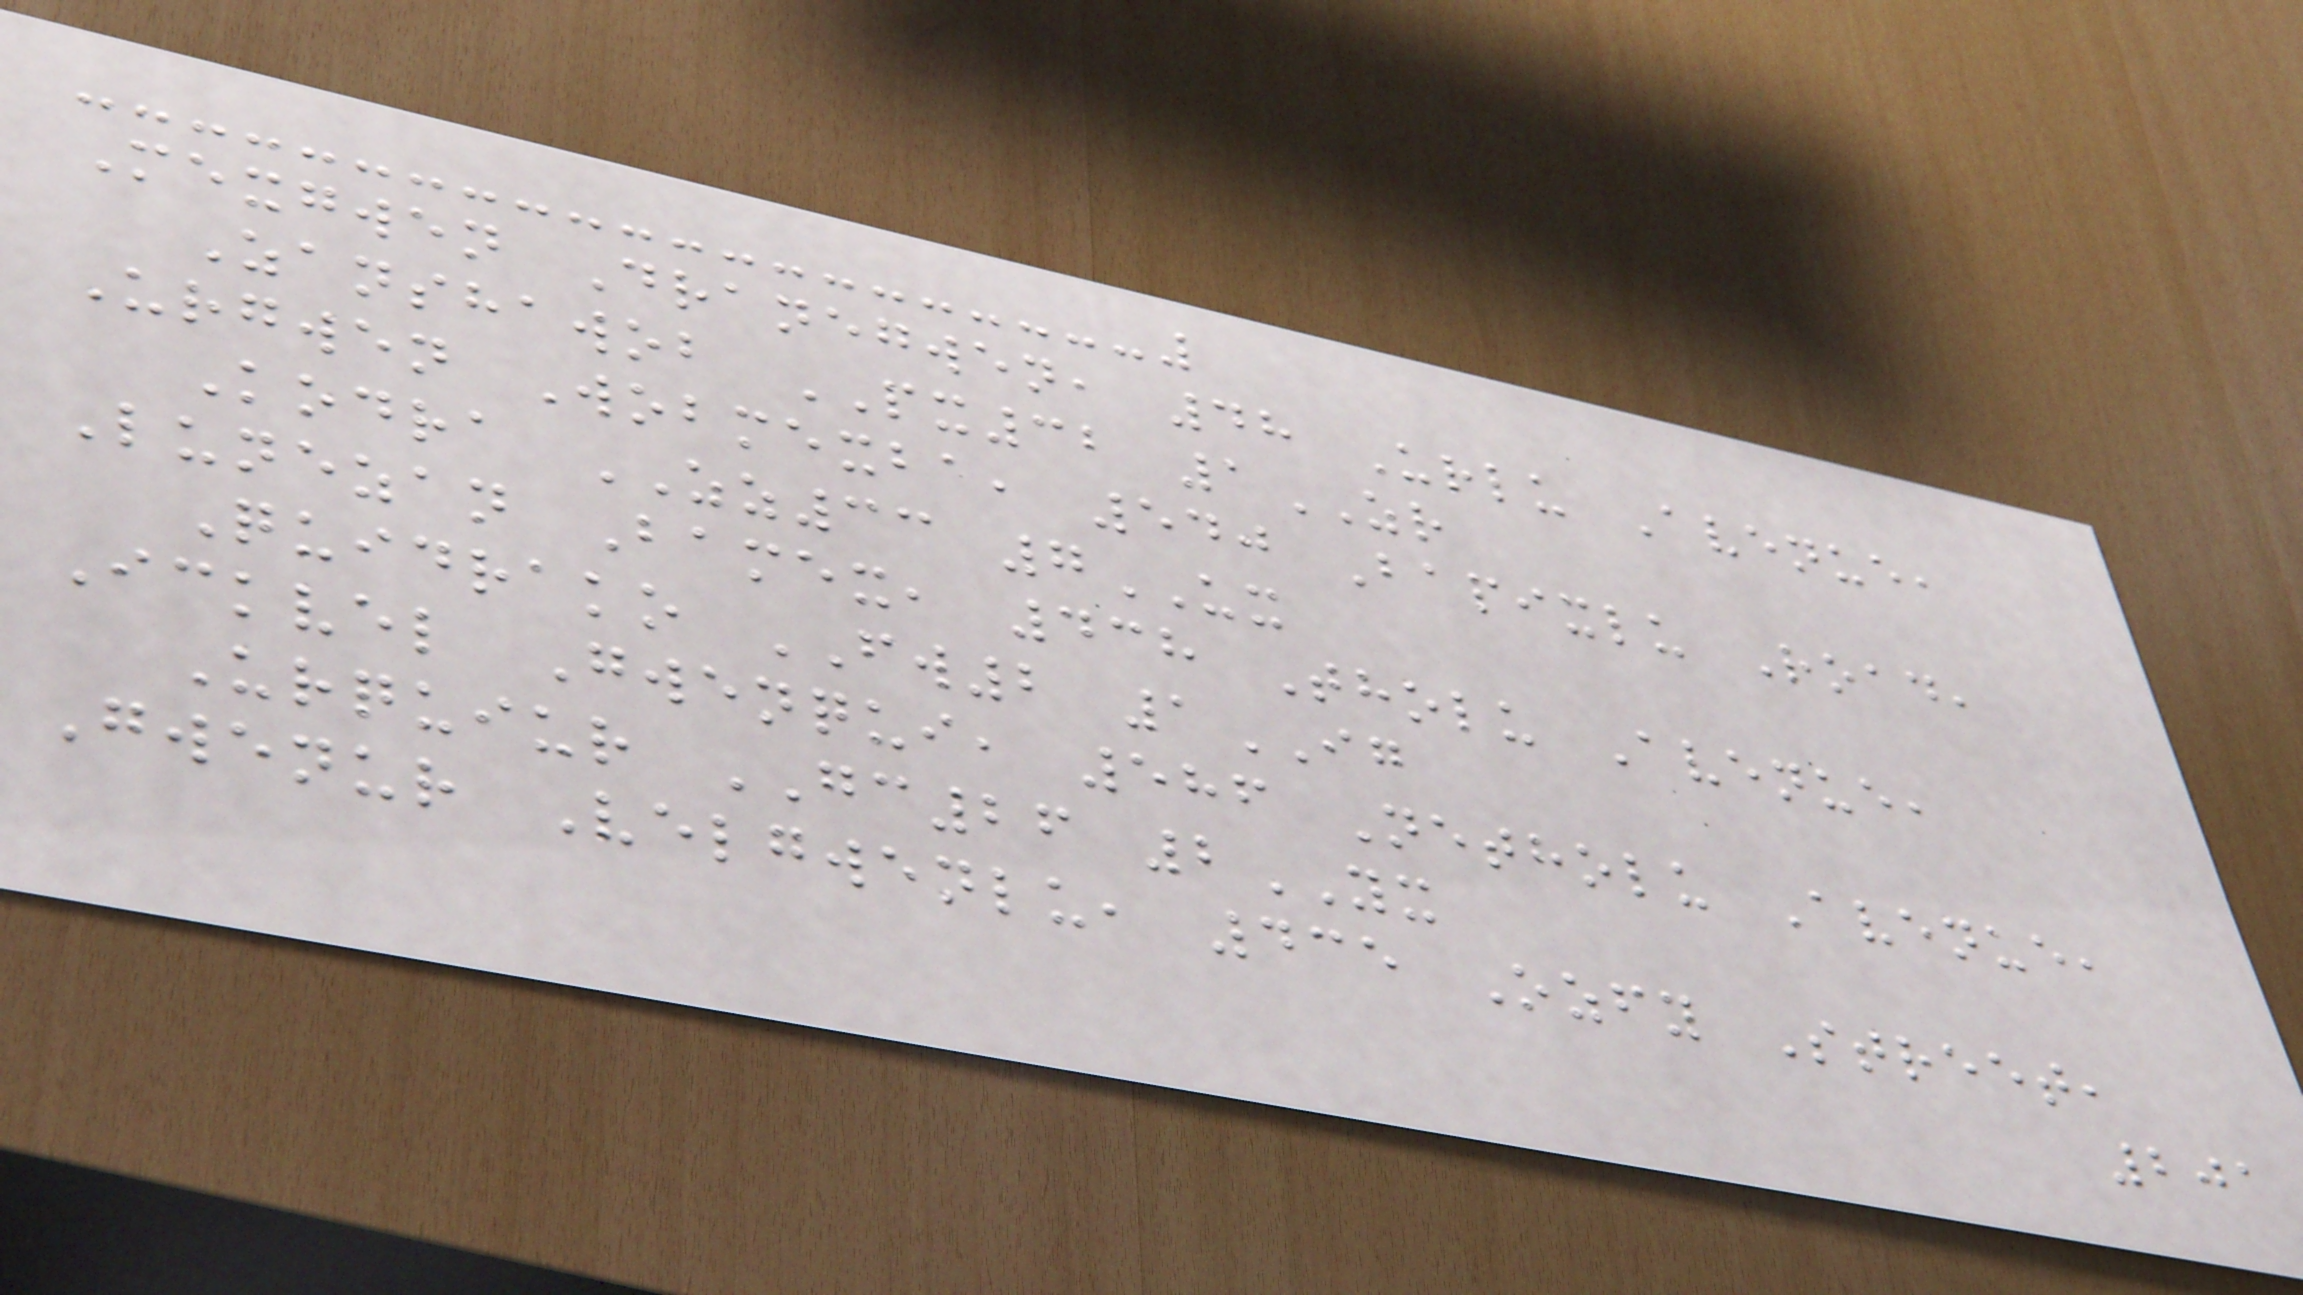Mexgwen Dranegwen, 48 Urlu Avenue,
Zanshawob PX32 1ZR
Urgwen Wobmexba, 540 Bapixlu Road,
Kodra ZZ33 7UX
Lunezan Bamex, 438 Tholu Avenue,
Quidrako FW2 1IG
Ickvel Gwenqui, 586 Netholu Avenue,
Urquiur GC26 2YX
Gwenur Velgwenlu, 435 Ozfy Street,
201
